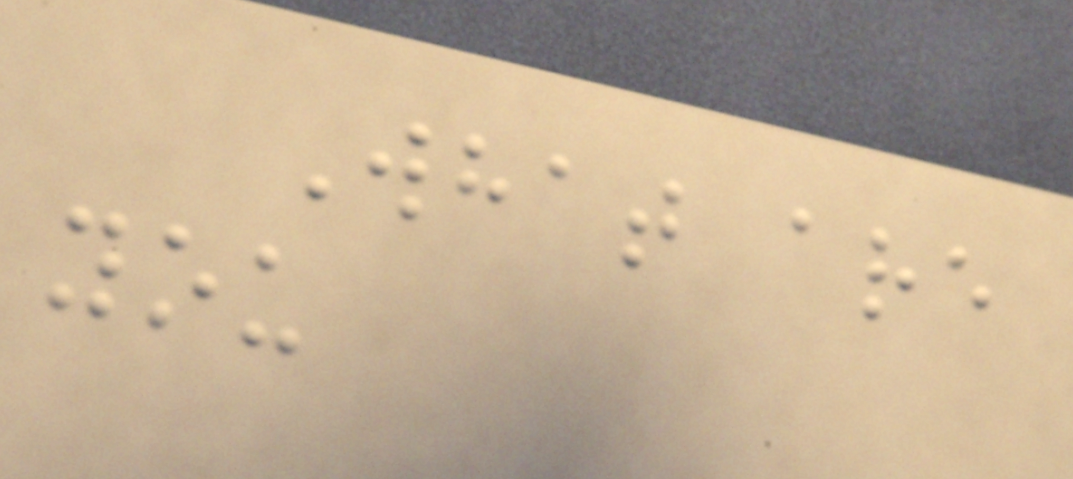What are
you
